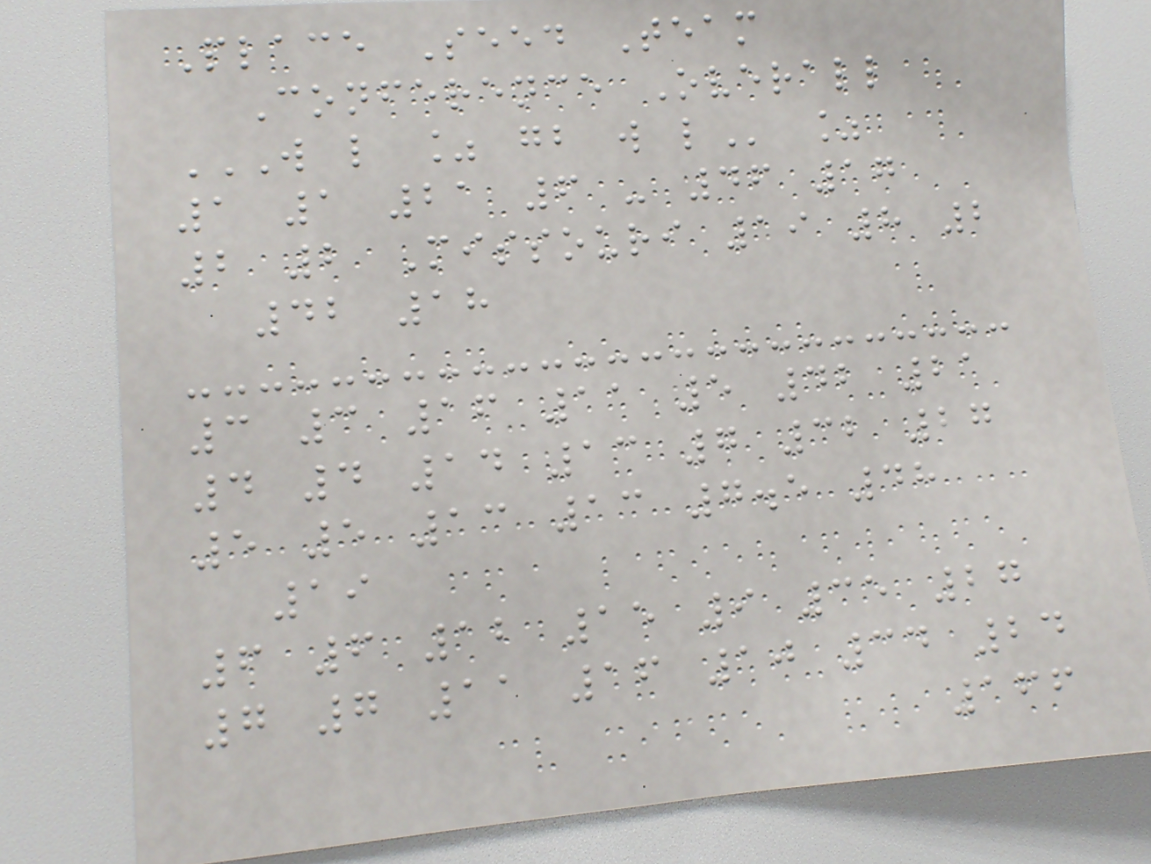Place Seed Team
Conference Overall
W L % GB W L %
1 1 21 6 - 46 17
2 2 Missouri 19 8 2
42 18
3 3 16 11 5 42 21
4 4 14 13 7 32 27
5 5 13 13 7.5 48
19
6 6 12 15 9 35 27
7 7 11 16 10 34 24
166
